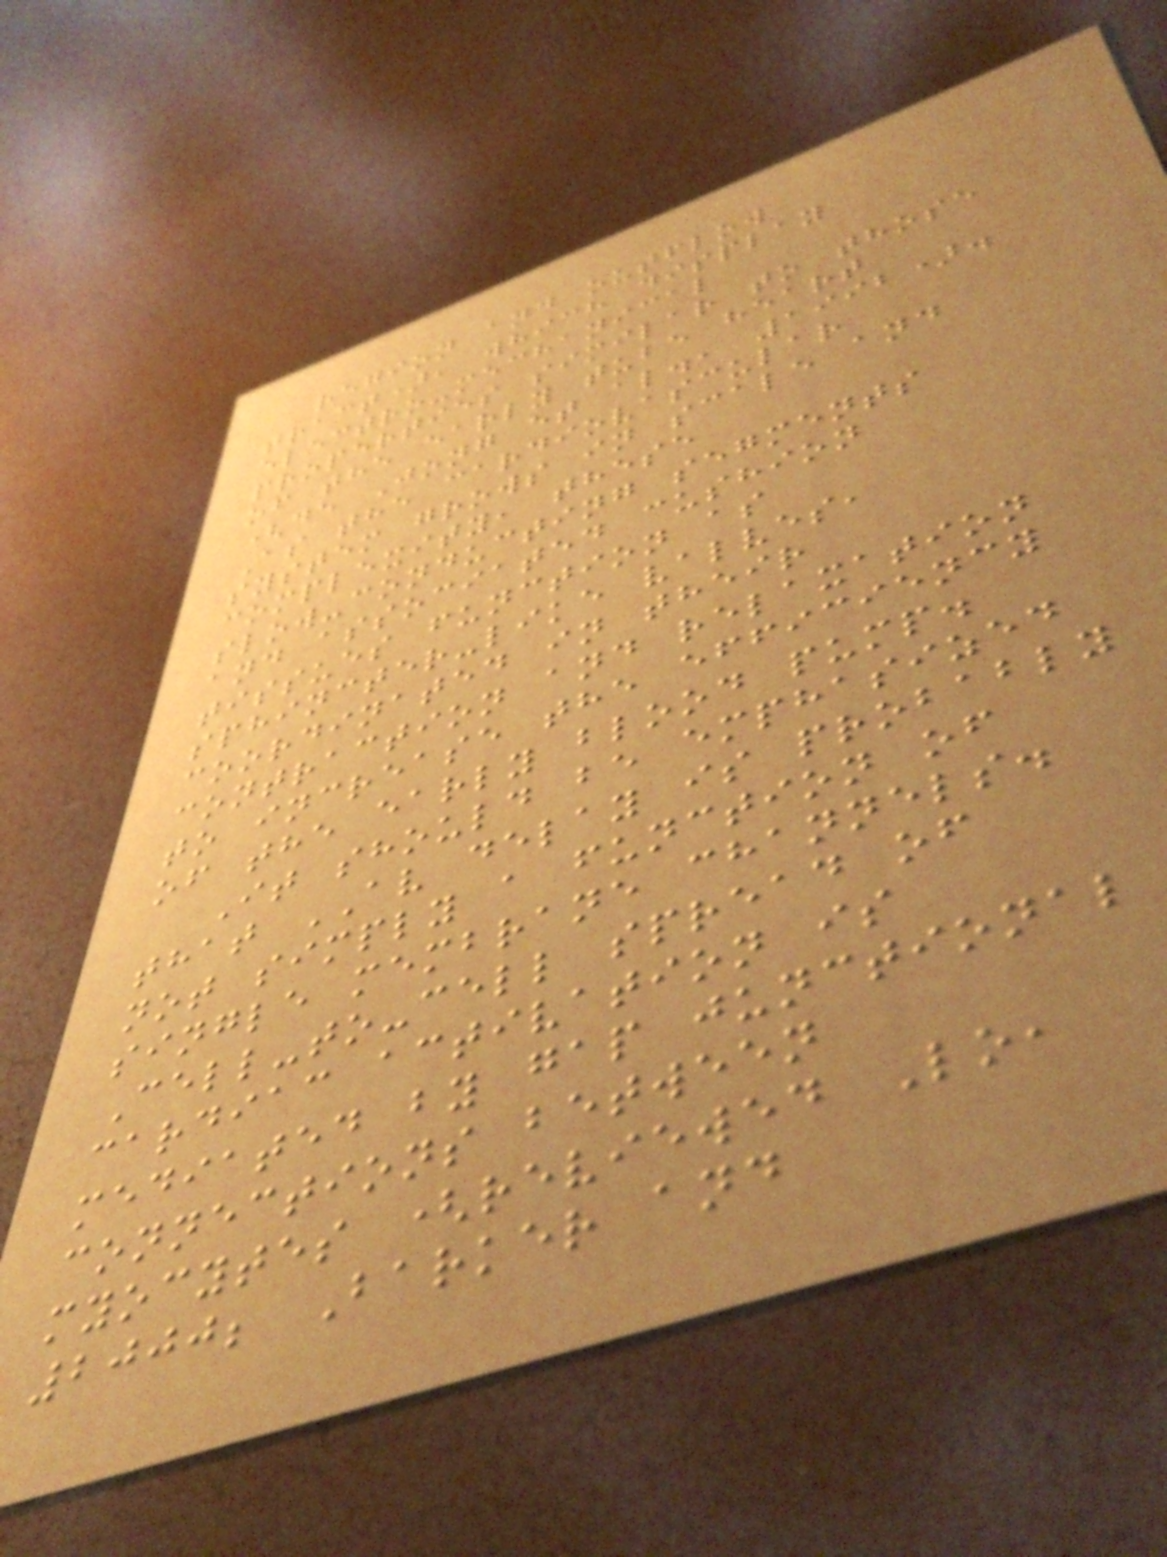region and outflow
tract), which display
electro-mechanical
properties similar to those
of the early tube heart
(de Jong et al., 1992).
As the cardiovascular
system grows in scale and
complexity, these
slow-conducting segments
and associated cushion
tissues function as
sphincter-like valves,
coordinated in their
contraction and relaxation
to increase the efficiency
of the early blood pump.
It should be emphasized
that AV delay is probably
not simply a function of
single membrane channels.
Cell-to-cell spread of
cardiac activation is
mediated by gap junctional
connections between
myocytes (reviewed Lo,
2000; Barker and
